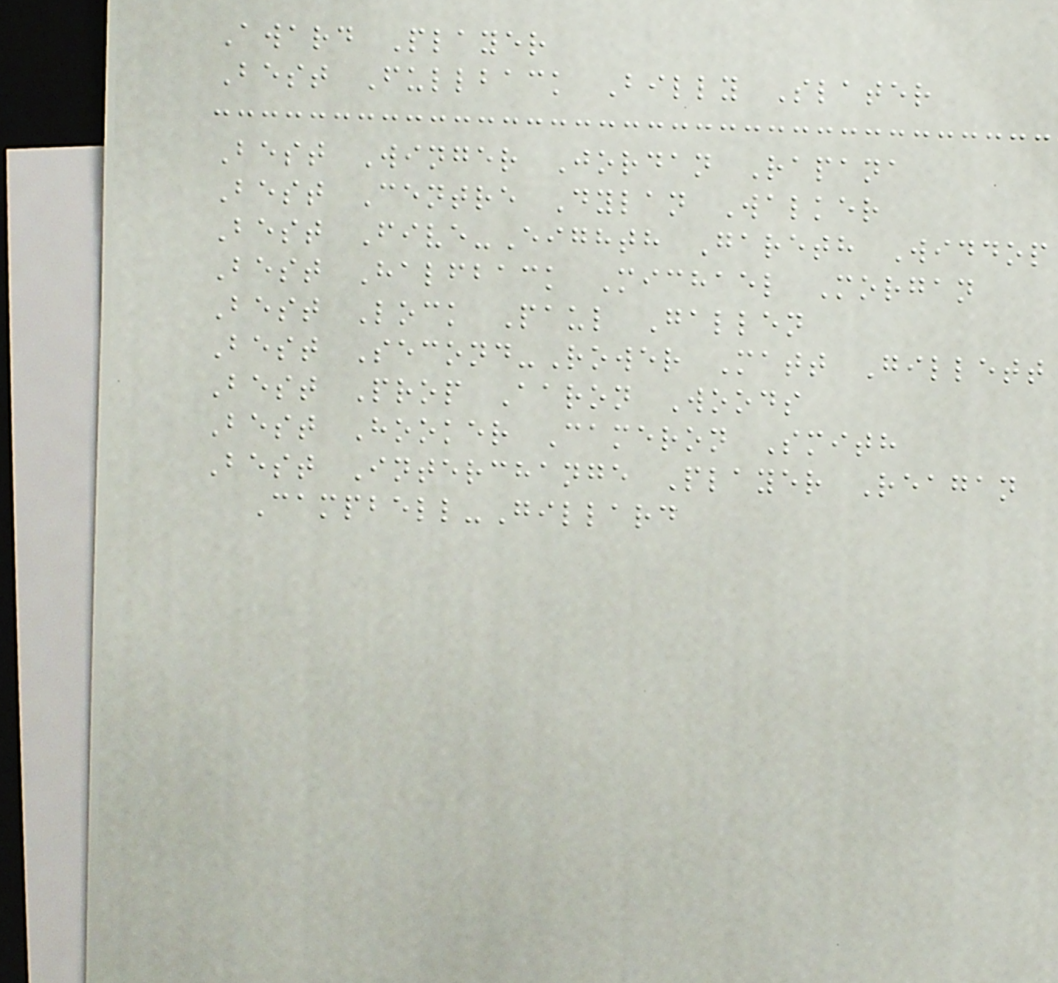Award Player
Best Fullback Billy Slater
Best Winger Jordan Rapana
Best Centre Dylan Walker
Best Five-Eighth Gareth Widdop
Best Halfback Michael Morgan
Best Lock Paul Gallen
Best Second-Rower Matt Gillett
Best Prop Aaron Woods
Best Hooker Cameron Smith
Best Interchange Player Reagan
Campbell-Gillard
